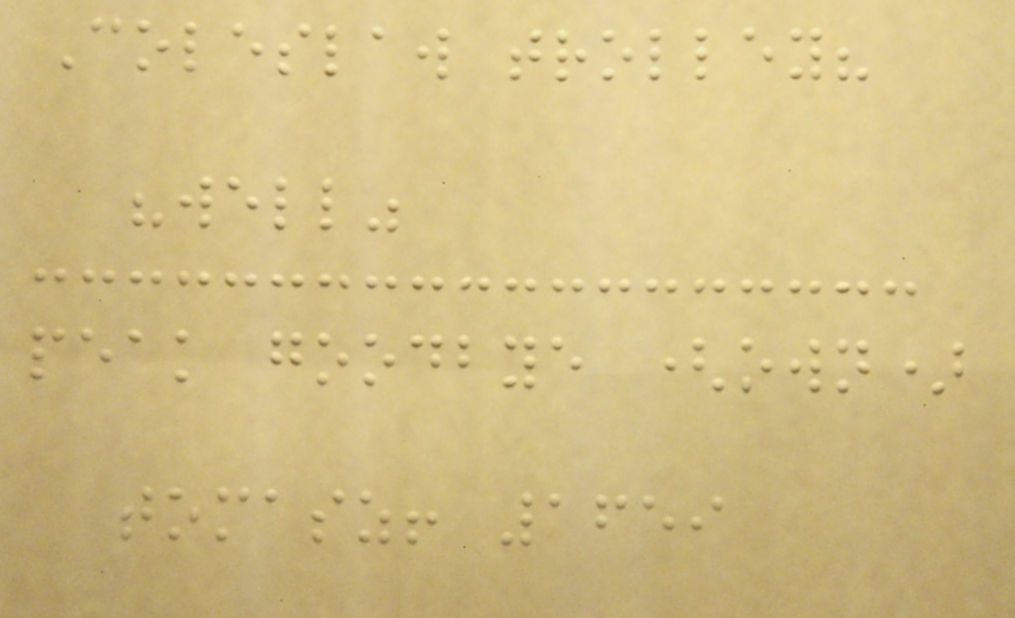Coleslaw trolley?
"well"
peak goodbye (own)
tomasz! 1659
